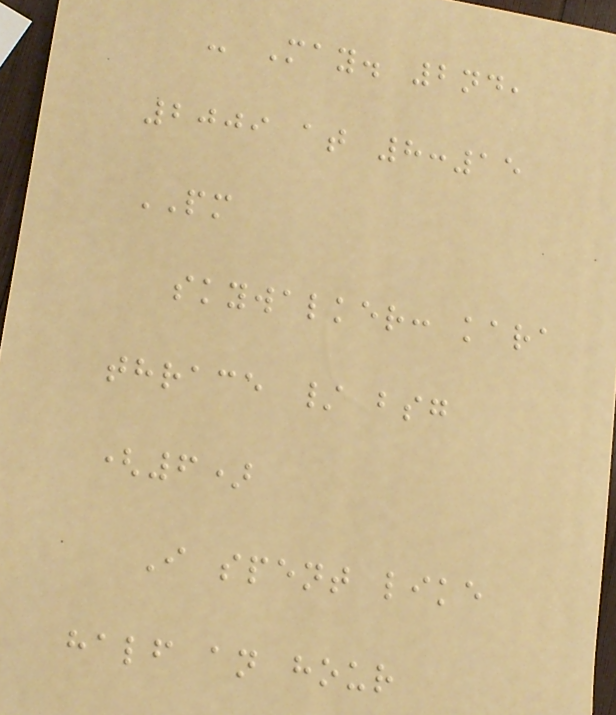- May. 2nd,
2009 at 8:15
PM
skywalker: kara
thrace / bsg
(6)
I spent like
half an hour
